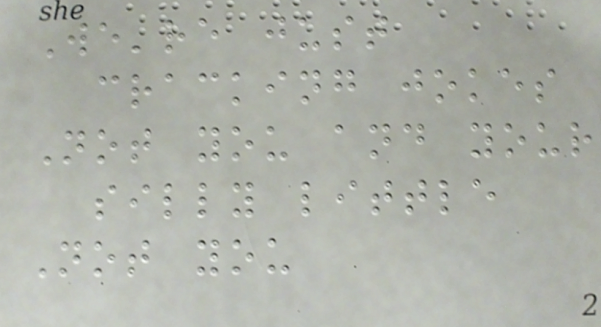We're just
cracking jokes
Not you and your
silly little
Not you
